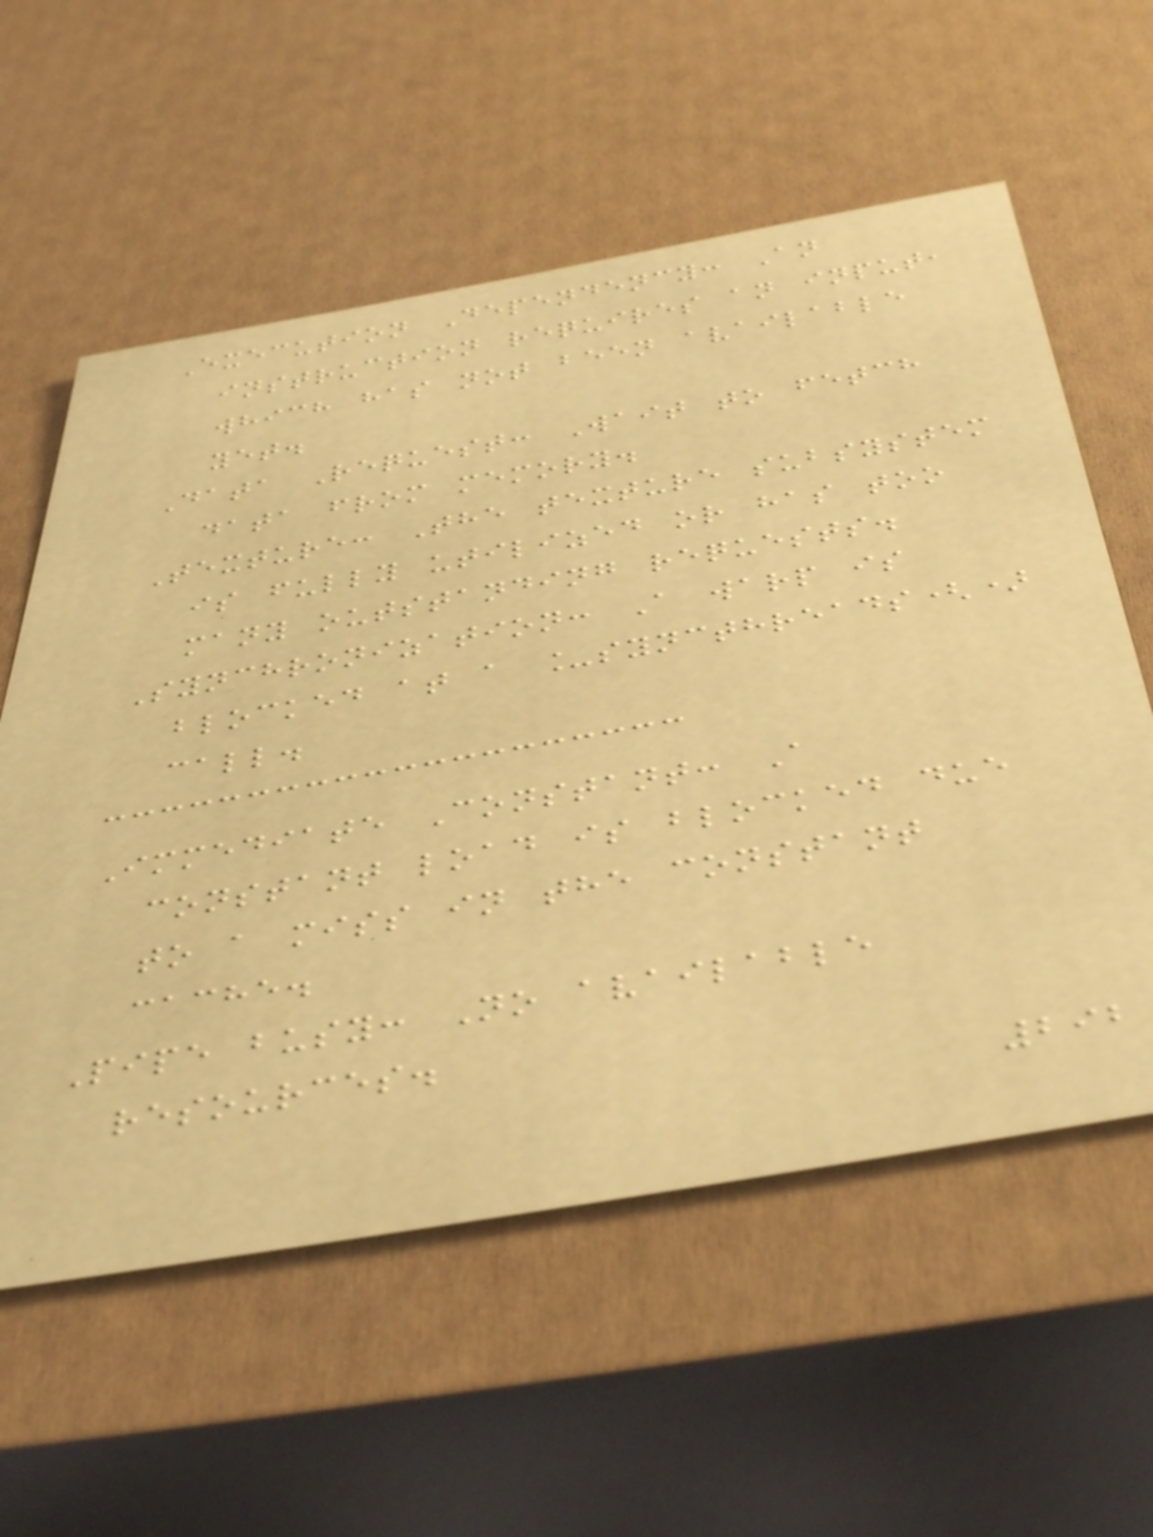Execution Dependency: An
instruction requires an input,
which has not been available
yet.
Data Request: Wait to fetch
data from memory.
Texture: The texture subsystem
is fully utilized or has too
many outstanding requests.
Synchronization: A warp is
blocked at a _syncthreads()
call.
Immediate Constant: A
constant load is blocked due
to a miss in the constant
cache.
Pipe busy: No available
resources.
292
